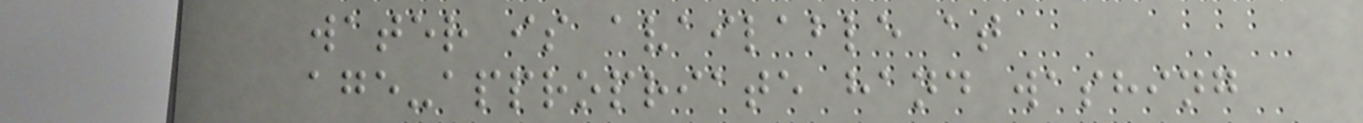water is available at
age-appropriate hand washing
